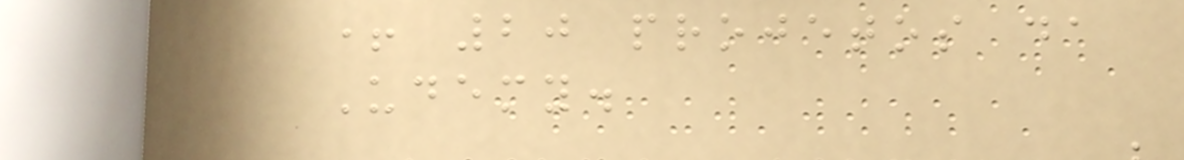+ 20 projetos da
Udemy.
